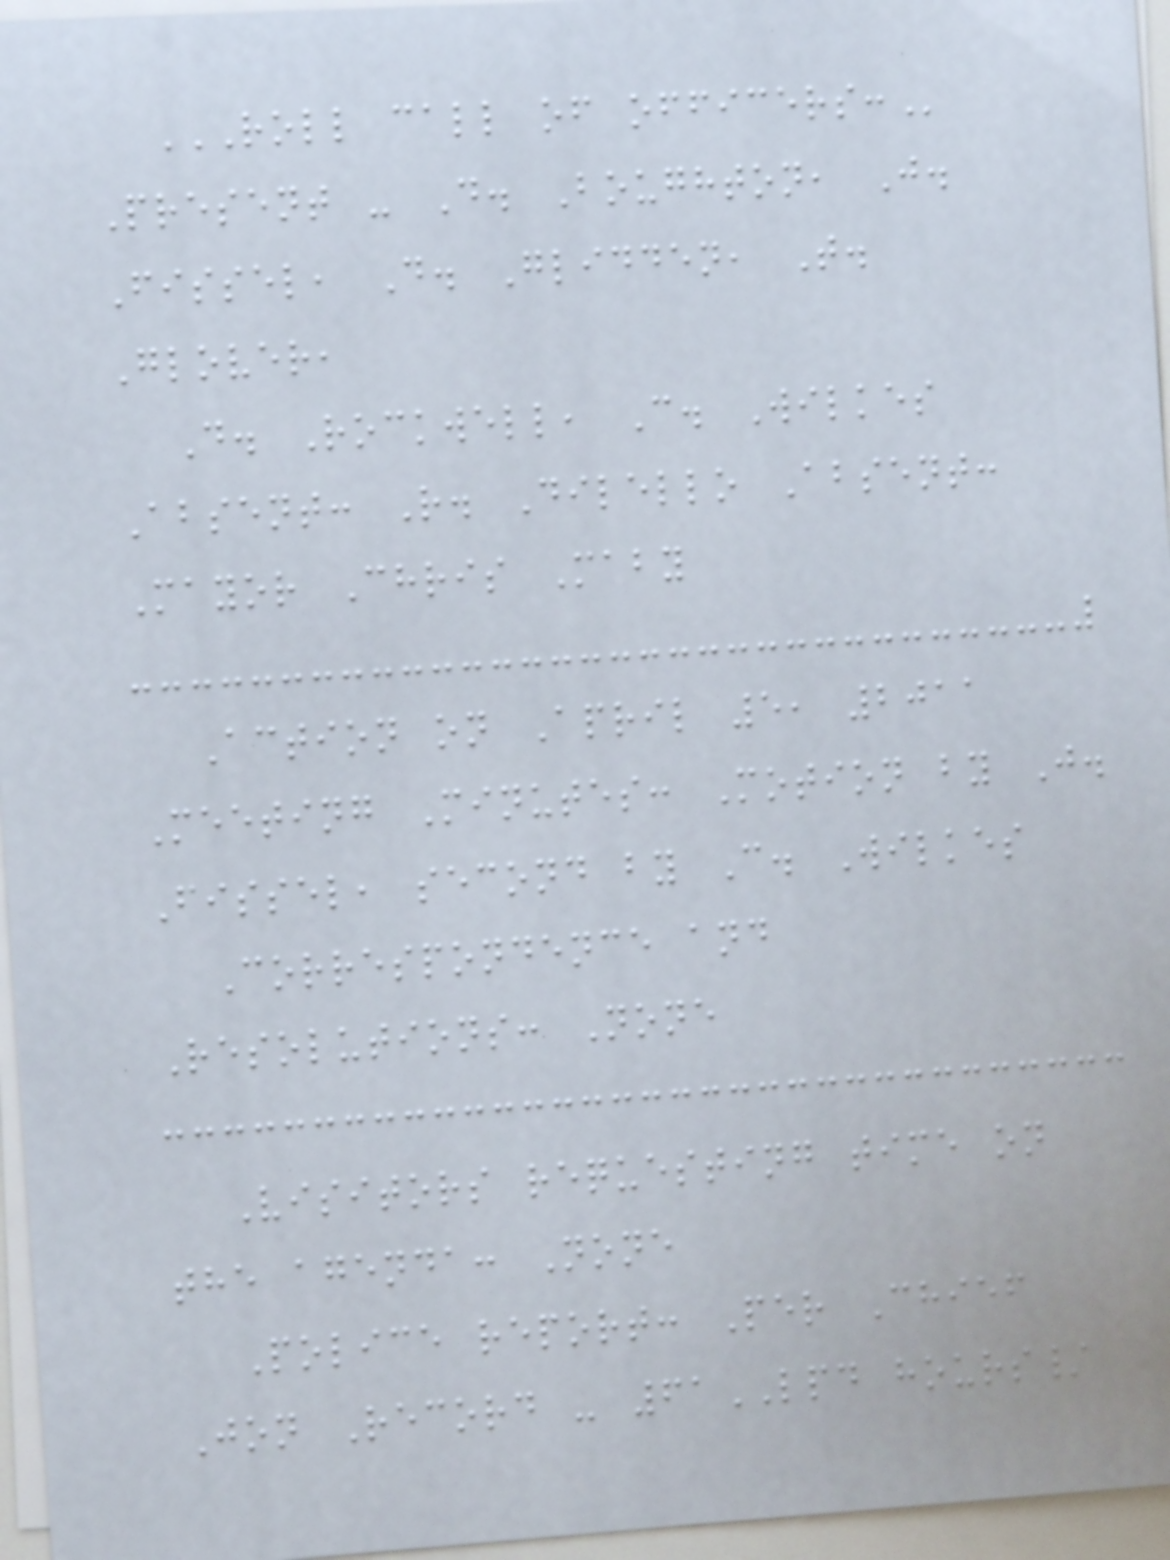ROLL CALL OF OFFICERS:
Present - D. Boughton, J.
Fissel, D. Glidden, T.
Glover,
D. Rockwell, C. Wilkes
Absent: R. Dilello Absent:
Mayor Chris Maby
Action on April 5, 2011
Meeting Minutes: Motion by J.
Fissel, second by C. Wilkes
Correspondence and
Resolutions: None
Visitors requesting time on
the agenda: None
Police report: Per Chief
Jon Record - 61LPD hours/
